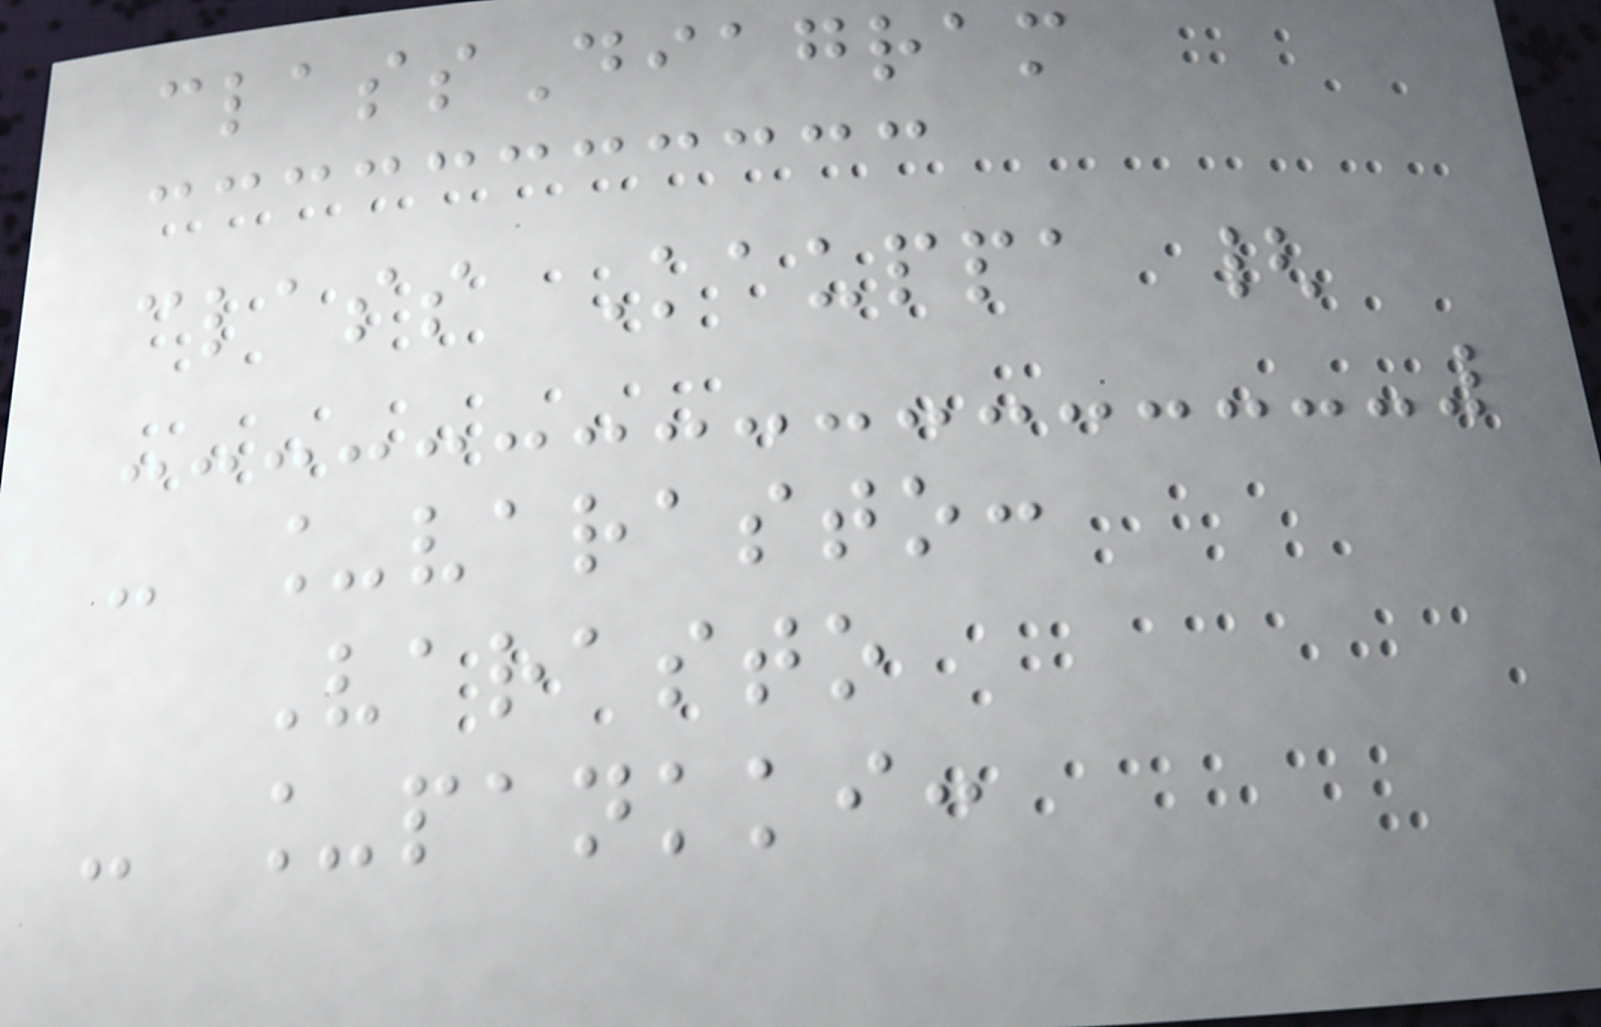classDiagram
class Kauppa {
- _varasto:
Varasto
- _pankki:
